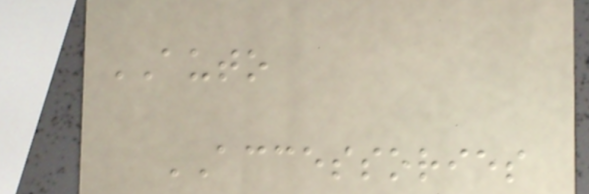AUTO
ACCESSORIES
